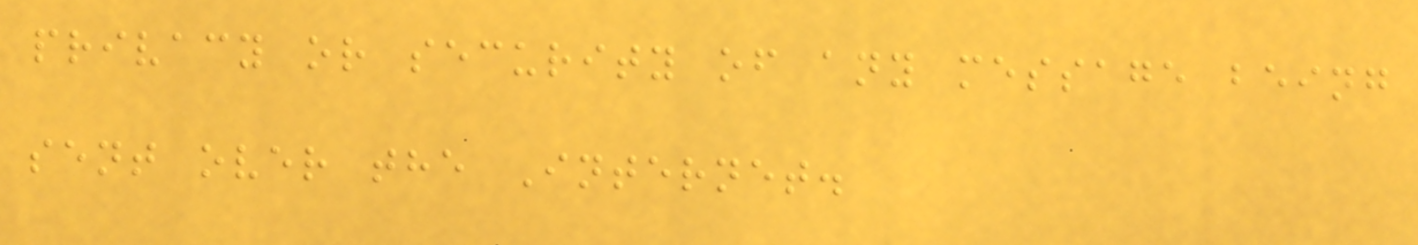privacy or security of any message being
sent over the Internet.
